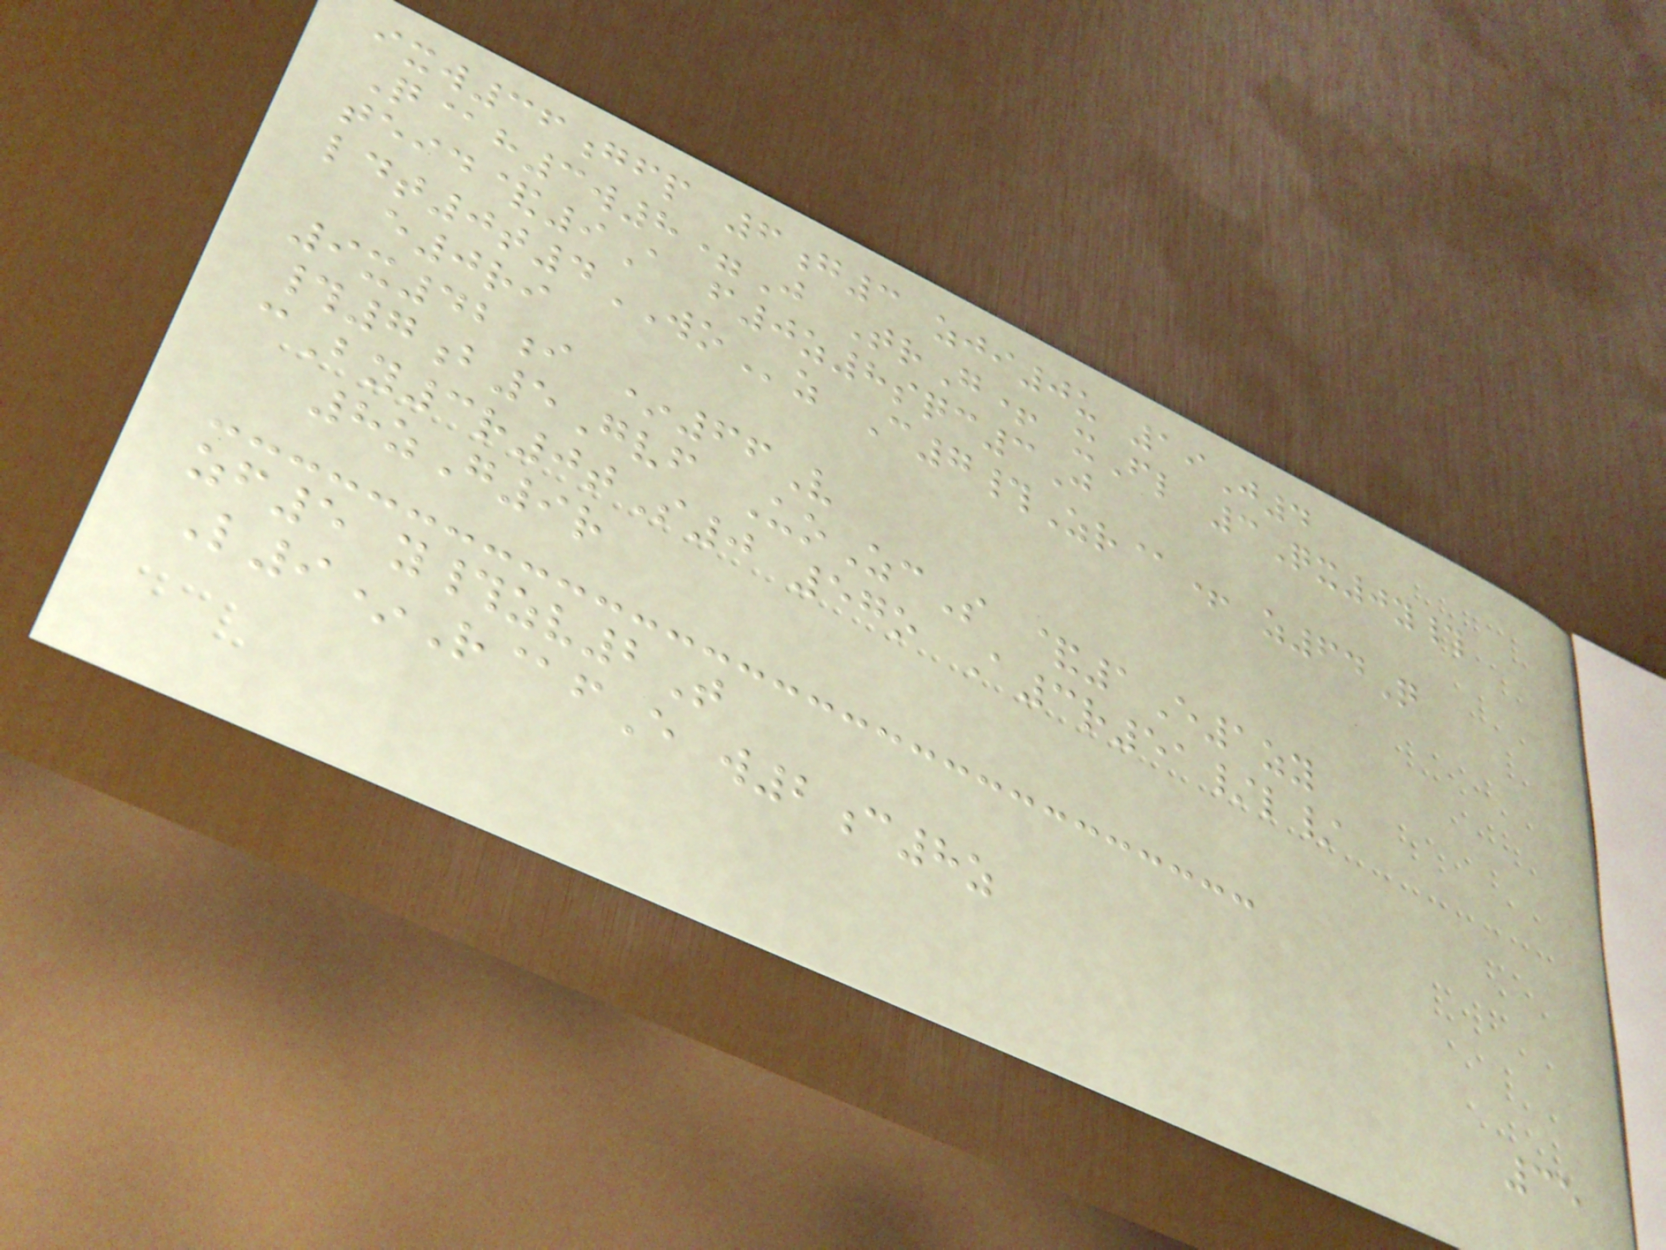ixw36gfp 6g3 zji0u 19J4
Q@h3w8=J TrG+ xFl 3Qx0y#
teid&9A f0z8sqc3J
ldt0t4WOz C7#Zr@+ z64Q
e0ri
9x42i *66V
#7b5Gvf UoZcS &1E1zy
cBy3r0tS0 57o A3r51/l/
8zG9r
zf5 y#zv2T
L9*R@fE w2c8z
35
